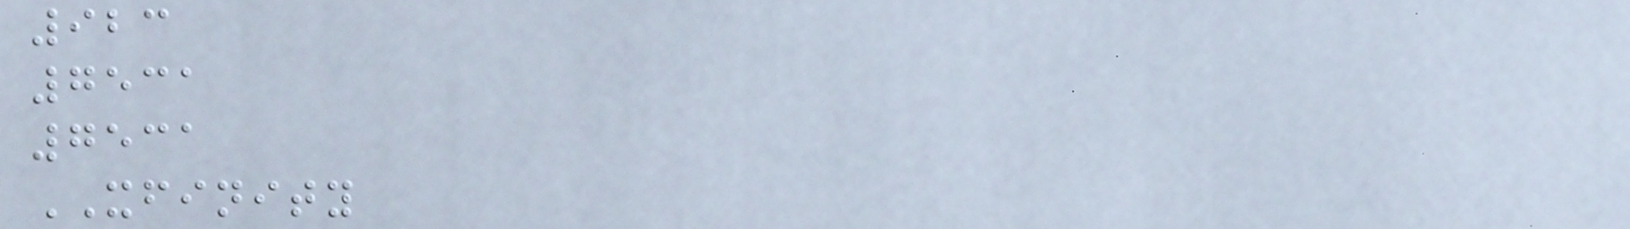923
7531
7531
XFINITY
